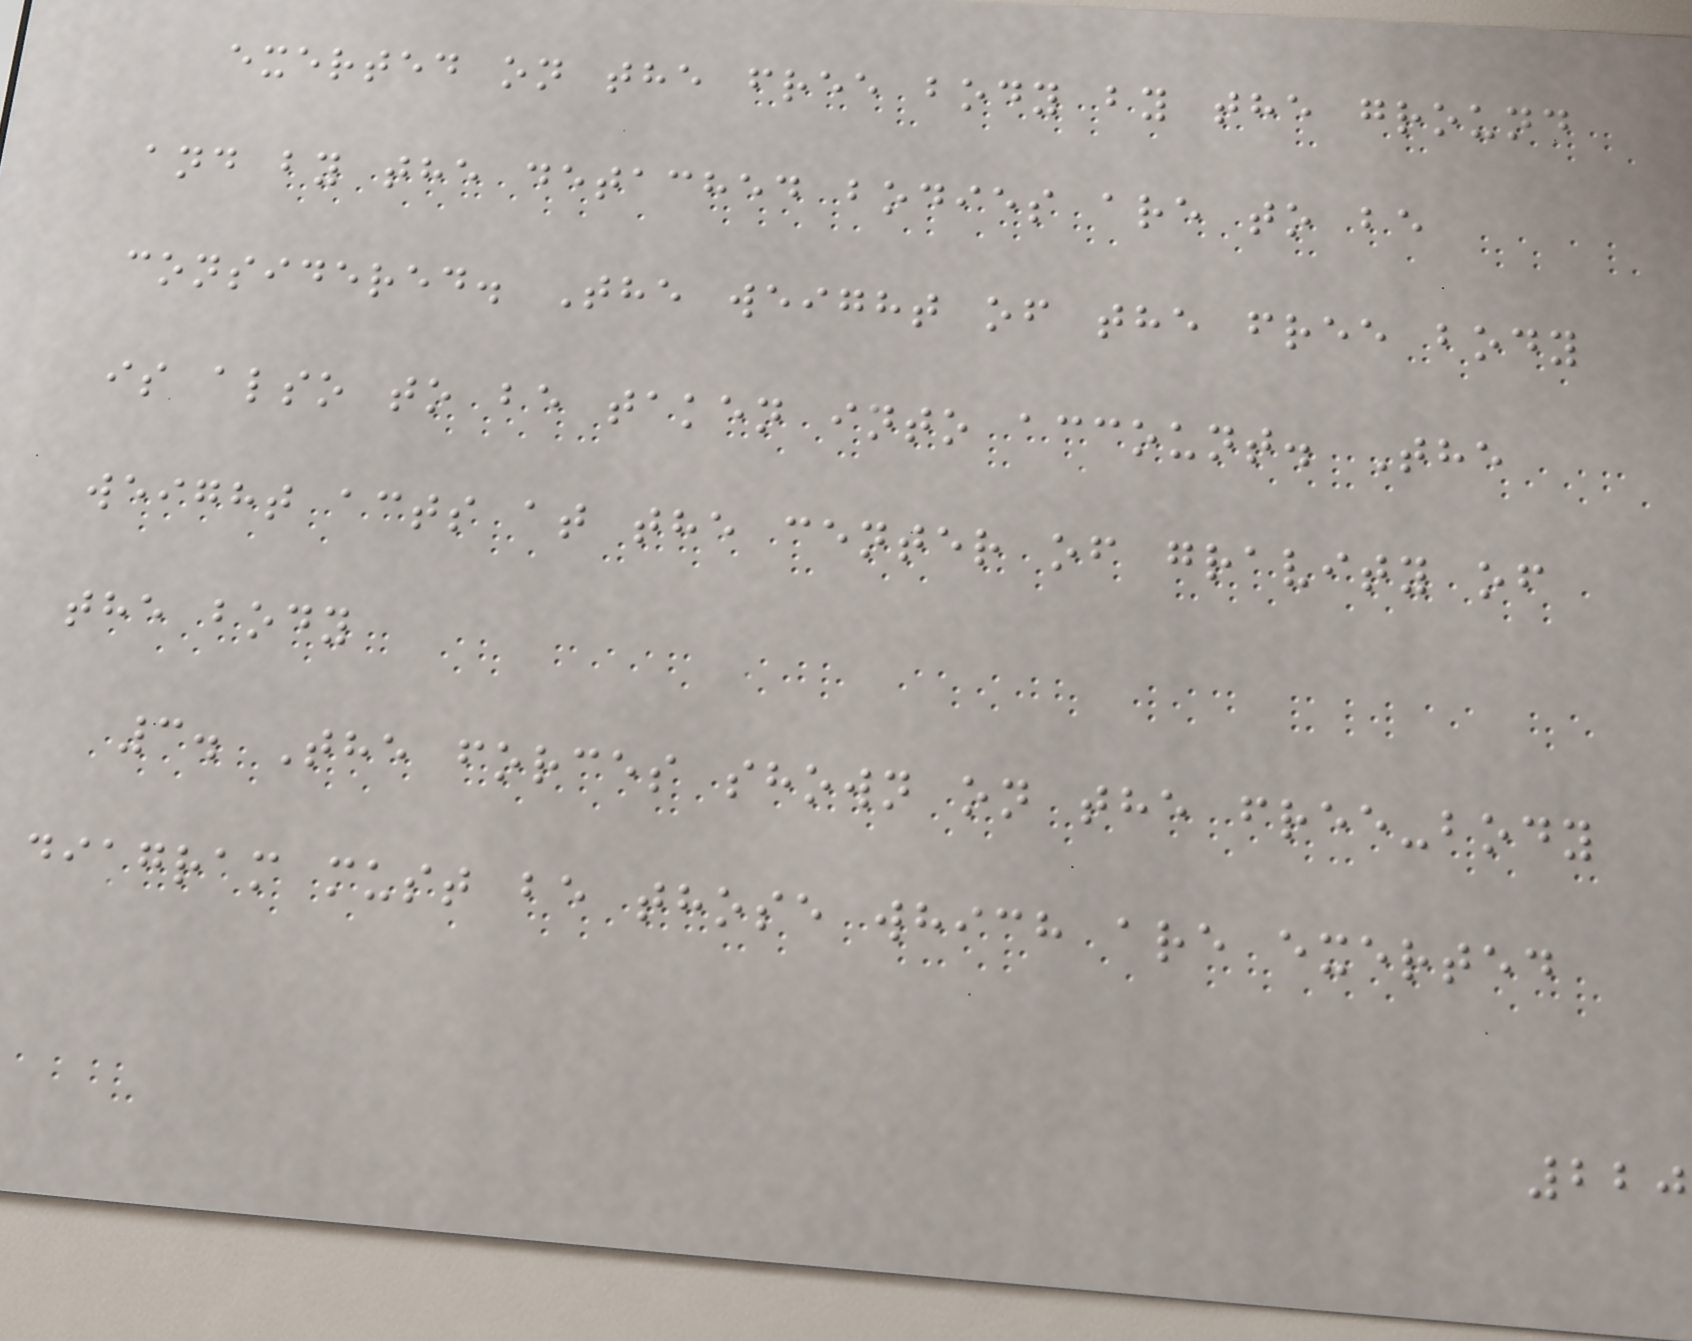exerted on the free body by the ground
and by the detached bodies are to be
considered. The weight of the free body
is also to be taken into account. The
weight acts at the center of gravity of
the body
3. The forces shown on the free-body
diagram must be those which are exerted
220
